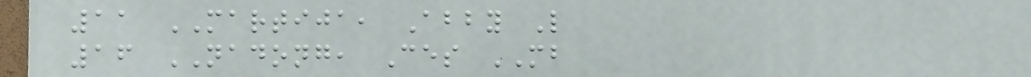11 MARTIJA, Abby L
16 NADONG, Ces MB
